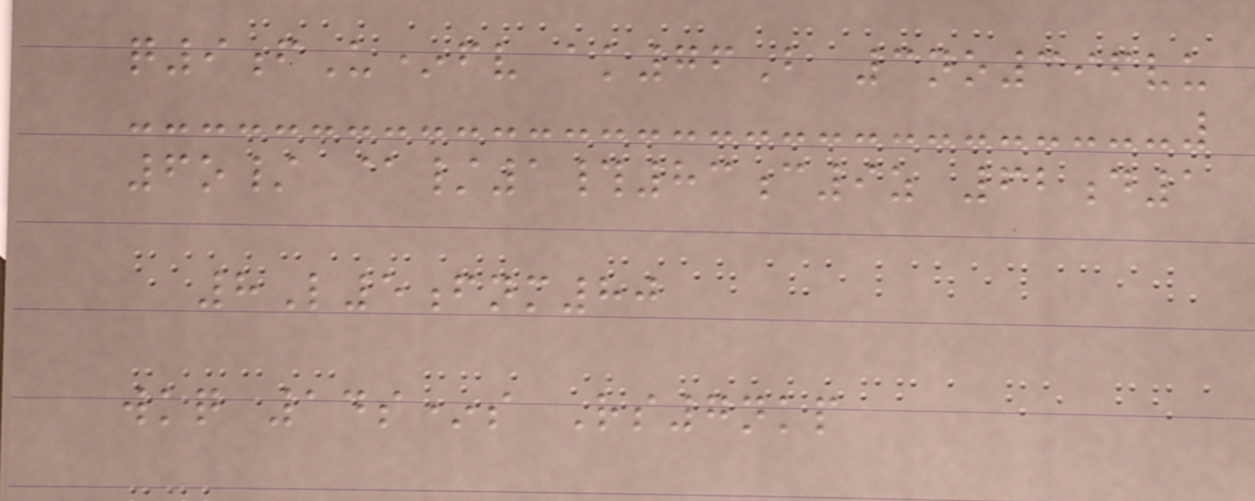q9fU*fv ak76B 3no396vu
6o/ @/1#83c9z 62d1
8L5fnm80
wkq 14s*s Rs7nkp
